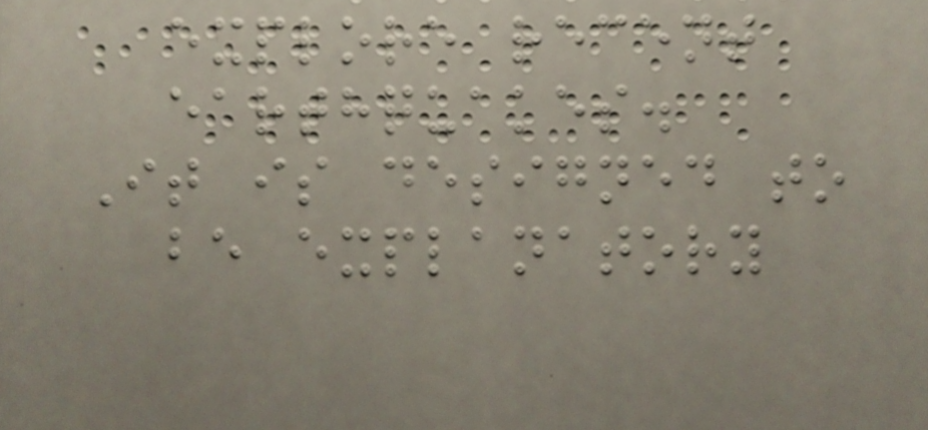explore recent
earthquakes.
It is designed to
be explanatory
